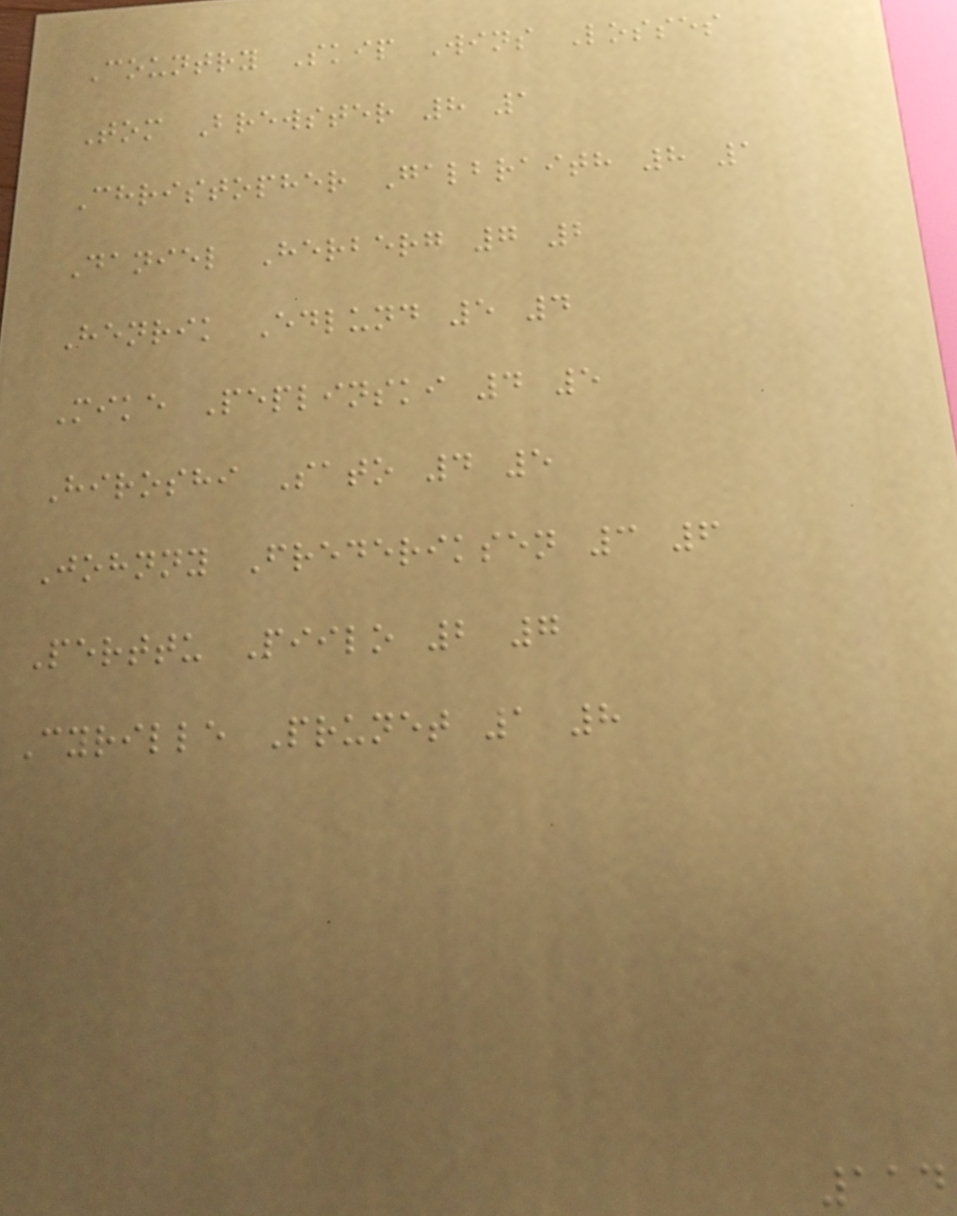Country Skip Wins Losses
Tom Brewster 8 1
Christopher Galbraith 8 1
Daniel Herberg 7 2
Henrik Edlund 5 4
Mike Peplinski 4 5
Hiroshi Sato 4 5
Johnny Frederiksen 3 6
Perttu Piilo 2 7
Cyrille Prunet 1 8
114
